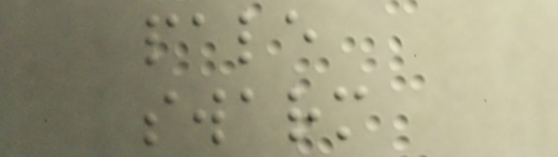pale
swarm
